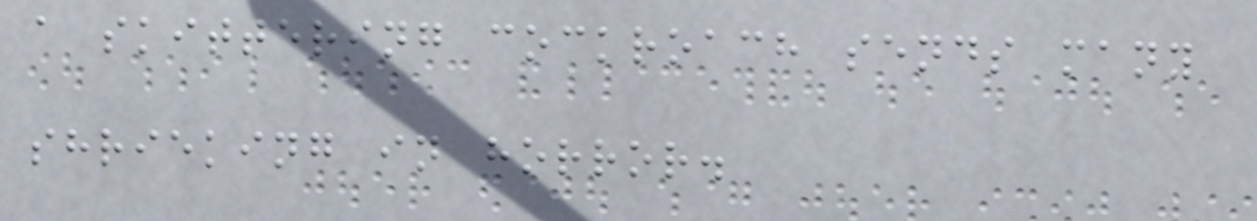a skittering cockroach sends many
shrieking in horror.
